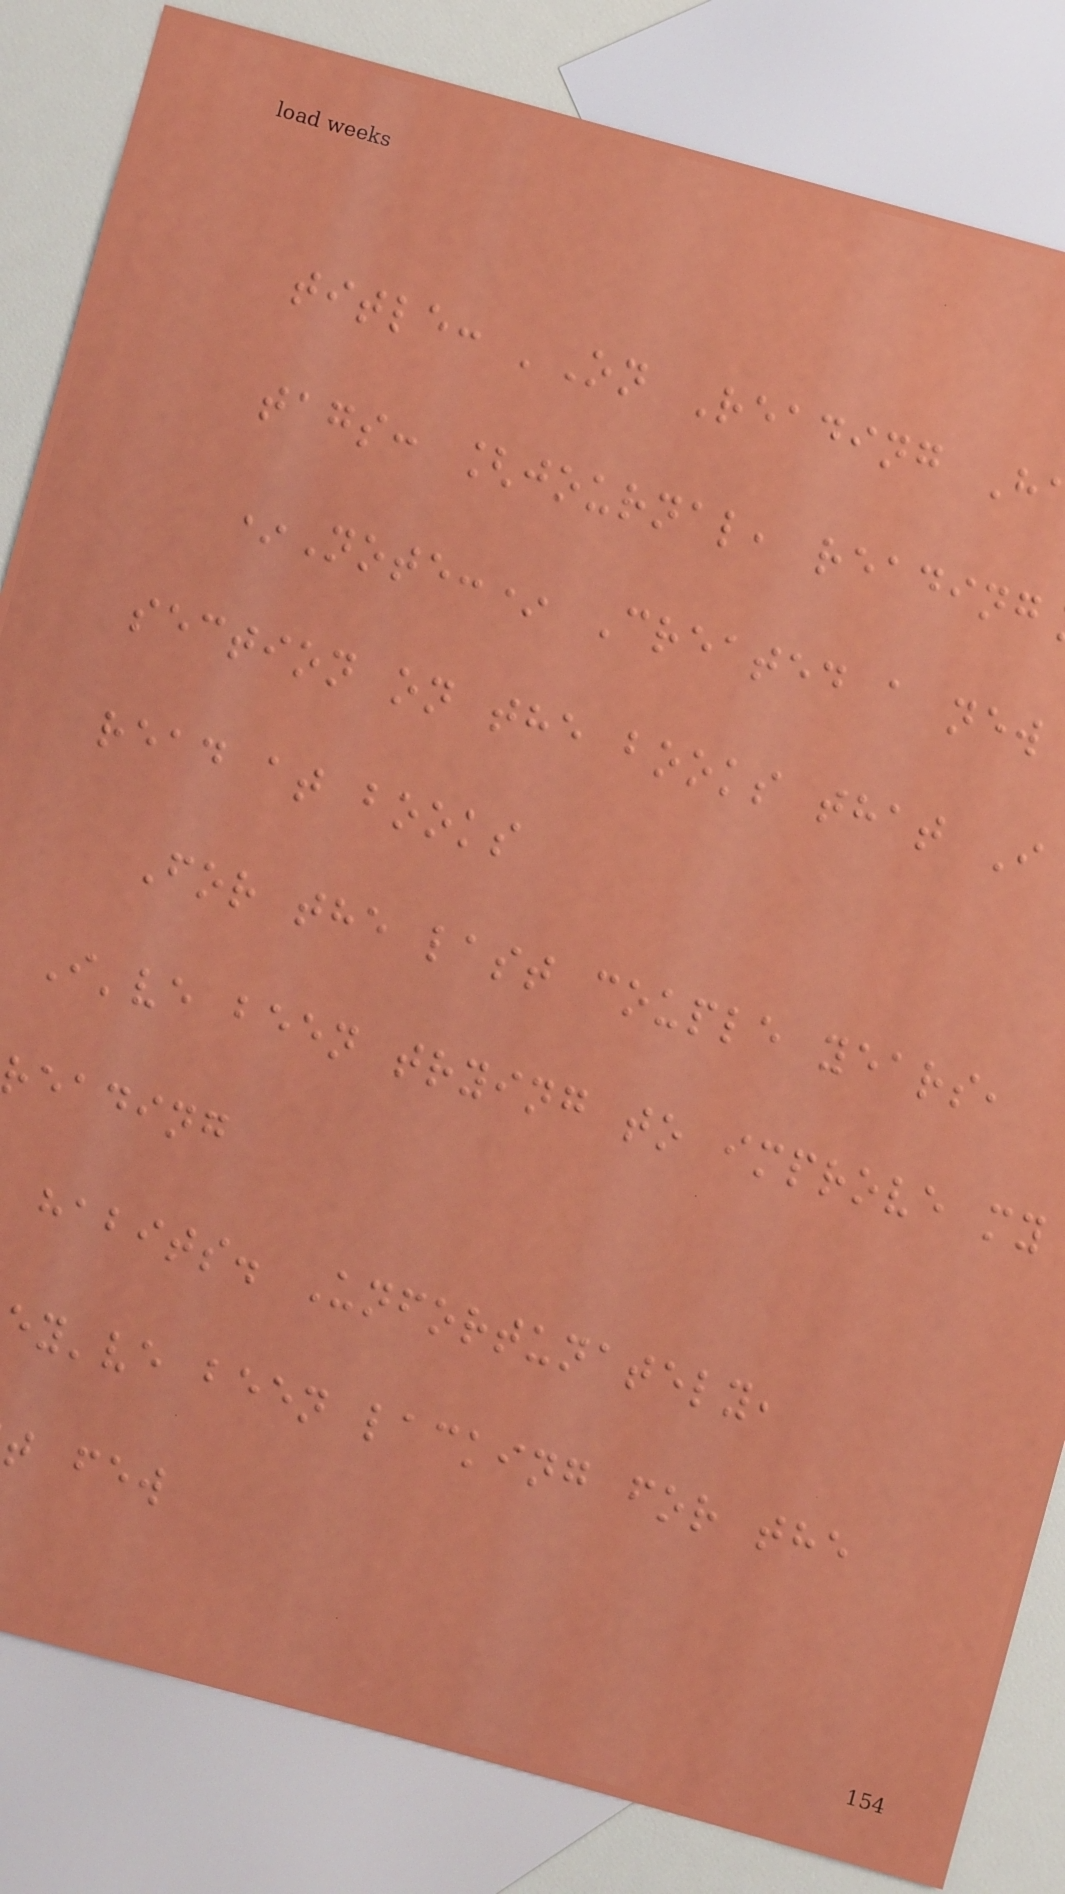title: 'On Reading H
tags: [journal, reading
*Note:* Created a new
section on the books that I
read at books
For the last couple years,
I've been trying to improve my
reading
habits. Unfortunately,
ey've been lacking for the
t few
